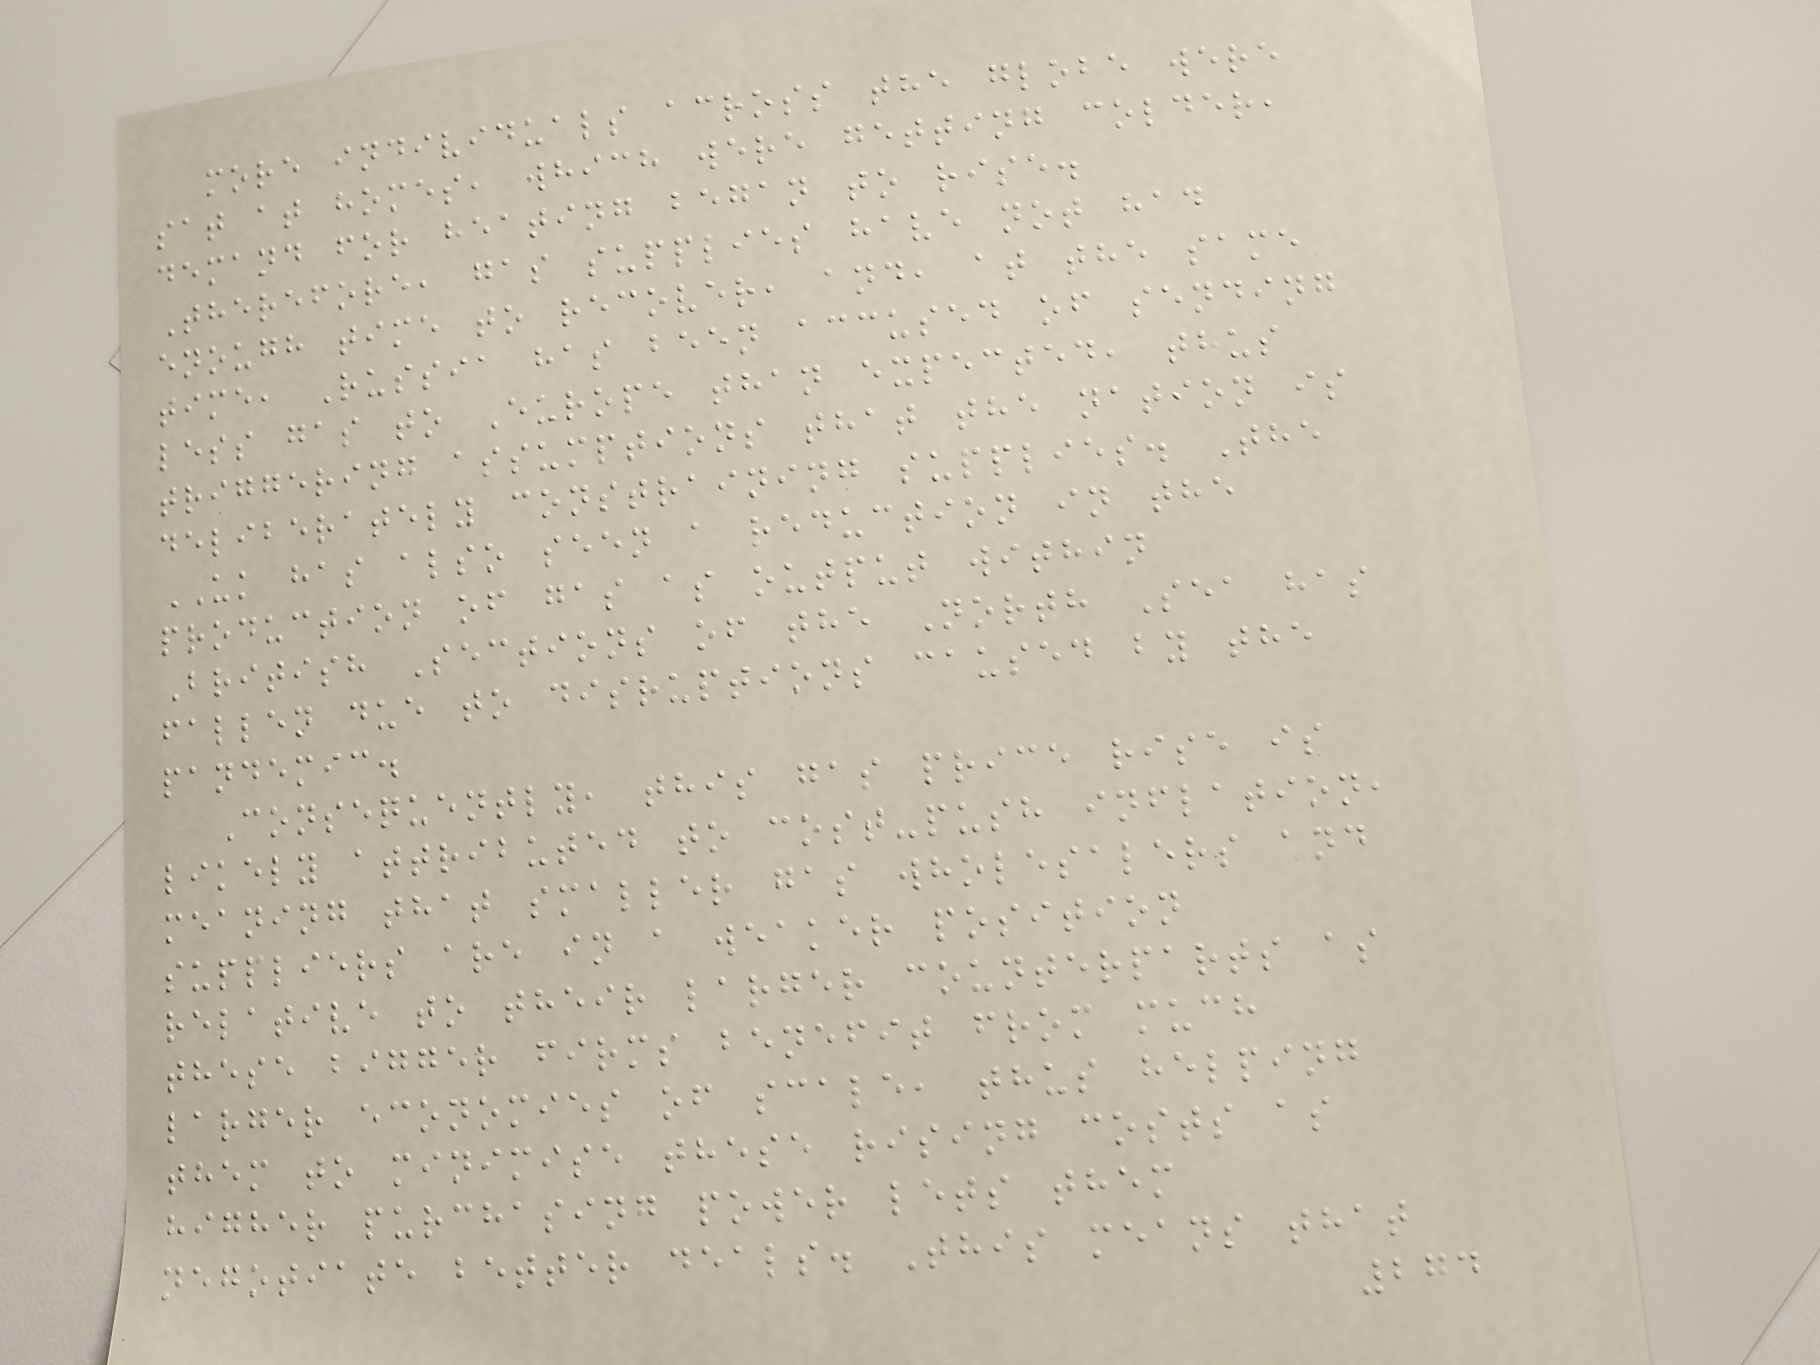more individuals across the globe were
sat at homes, which were getting colder,
demand for heating began to rise.
Therefore, gas supplies have not had
enough time to recover, and, at the same
time, Russia has been accused of sending
less gas to Europe than expected, thus
triggering assumptions that the nation is
deliberately constraining supplies. The
UK has also seen a reduction in the
production of gas as output within
British Sections of the North Sea has
fallen due to disruptions caused by the
pandemic.
Consequently, this gas price rise is
likely attributed to cost-push inflation,
meaning that smaller gas wholesalers and
suppliers are in a weaker position
relative to their larger counterparts as
these bigger firms benefit from much
larger economies of scale, thus helping
them to minimise these rising costs as
higher purchasing power lets them
negotiate better deals. This means that
274
